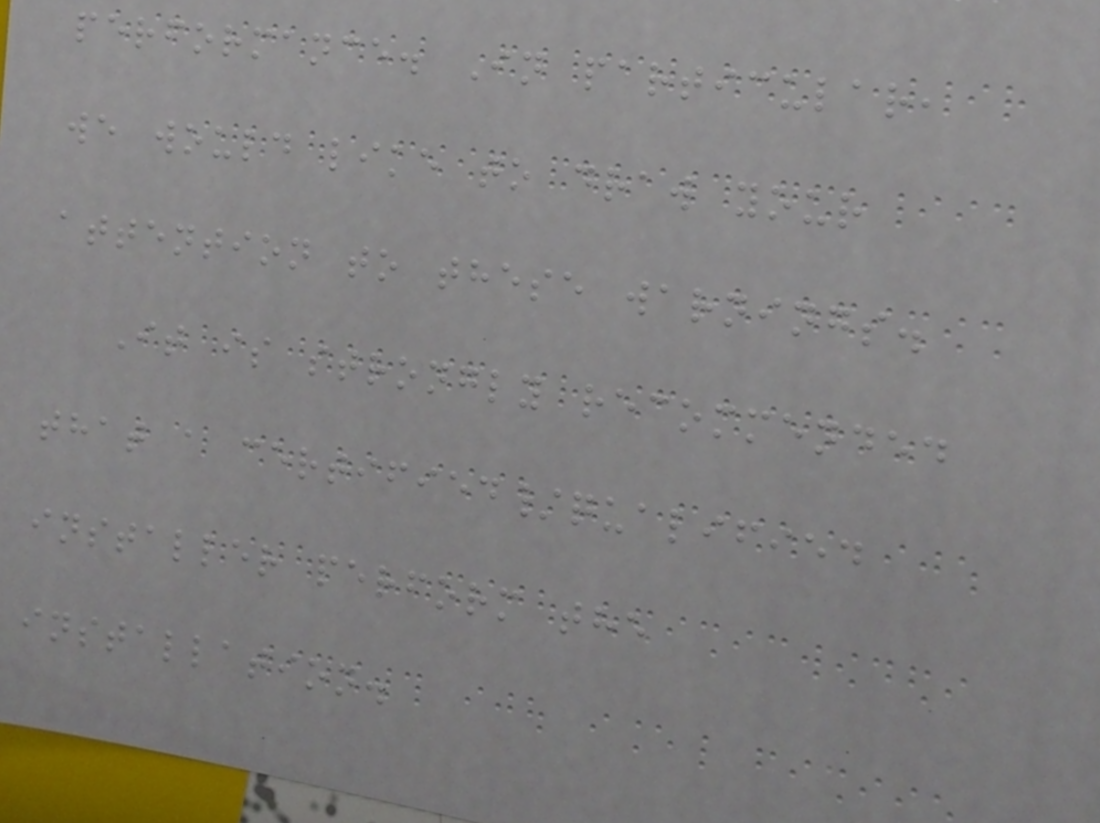performance. In particular,
we would like to draw your
attention to these warnings.
It is strongly recommended
that a certified/qualified
installer perform the
installation.
